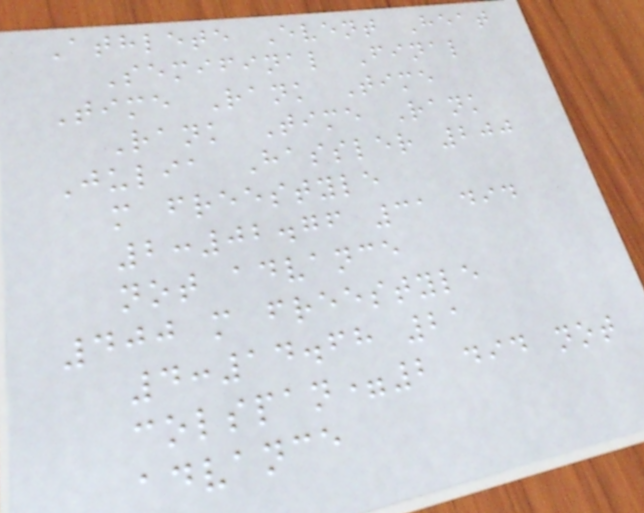Athlete Event Heat
Semifinal Final
Time Rank Time
Rank Time Rank
Julia Hassler 200
m freestyle
2:02.76 31 did
not advance
400 m freestyle
4:14.68 21
colspan=2 did not
advance
